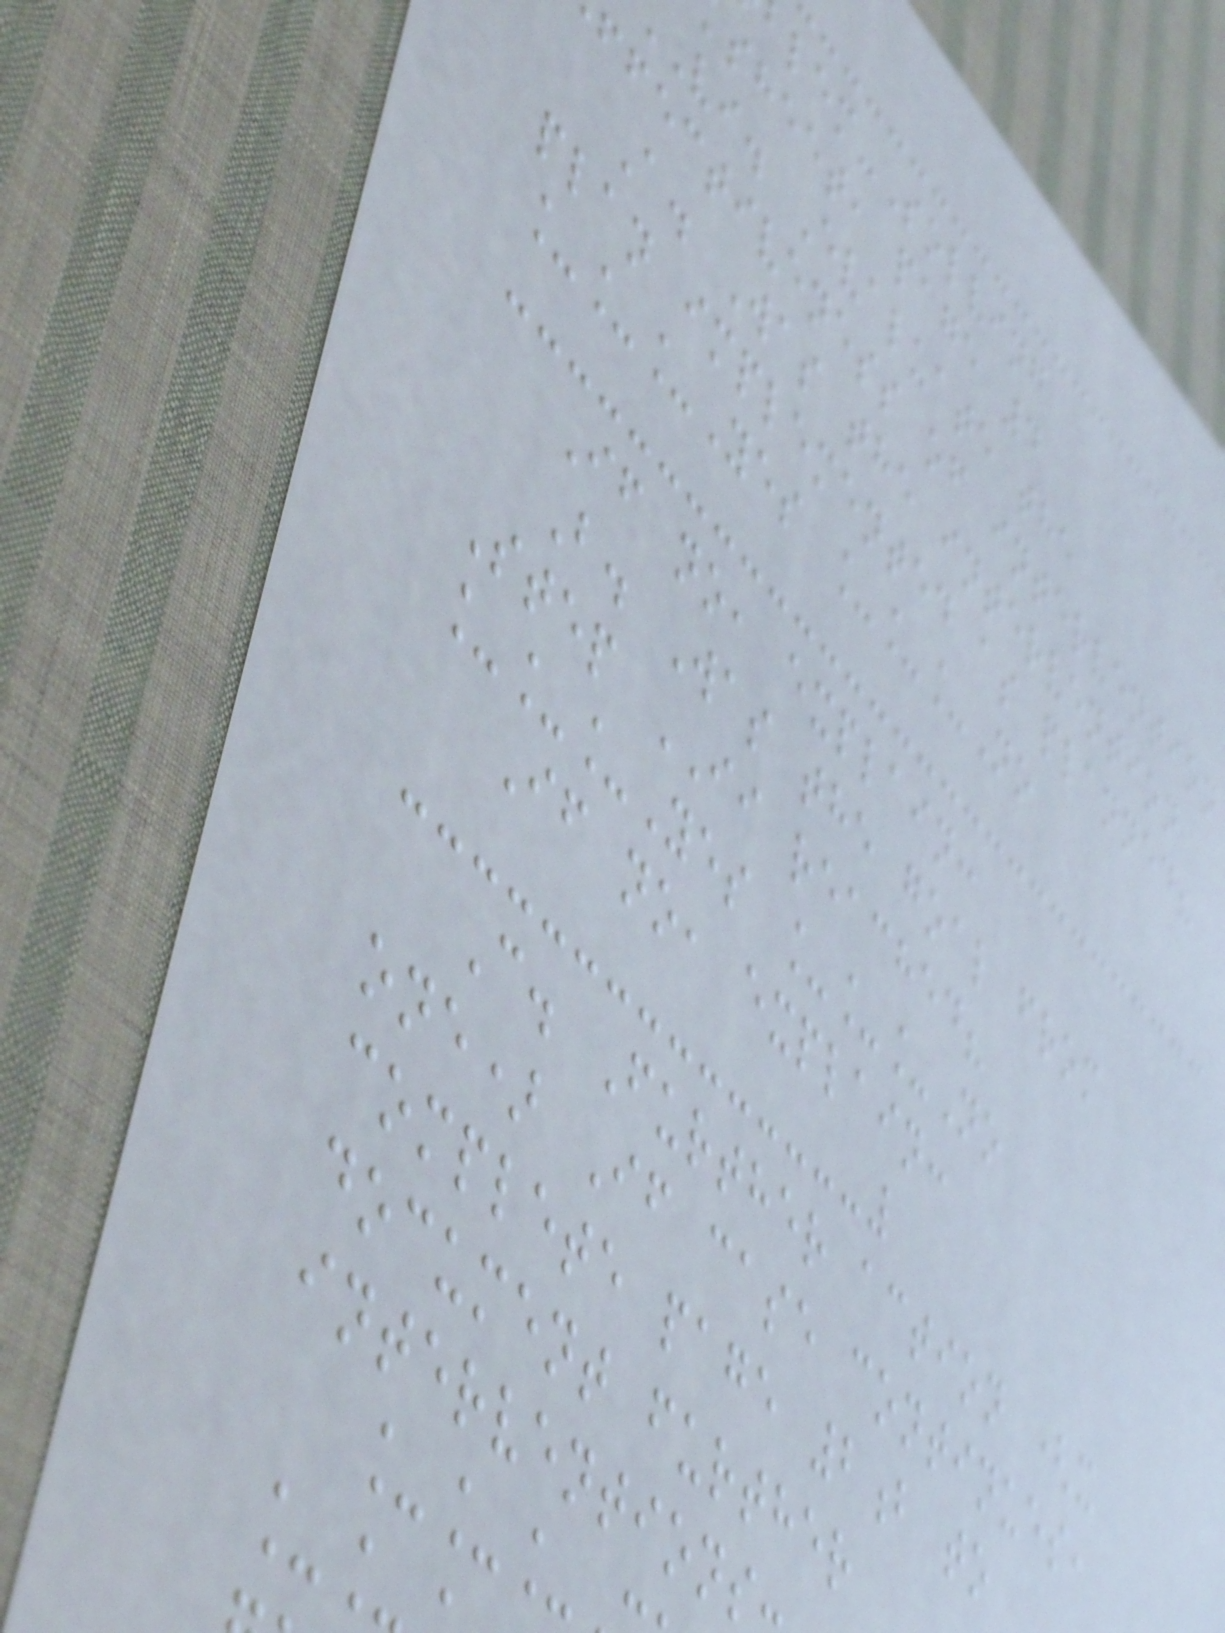lem-Solving
sheet, page 4
vi. Evaluate the
ffectiveness of intervention
A. Was the intervention
plan implemented as planned?
___Yes ___No
If no, explain:
B. Was the goal from
Step II reached?
___Yes ___No
If no, explain:
C. Further action (x
one) If case continues,
complete page 2b to
document further
interventions
___
